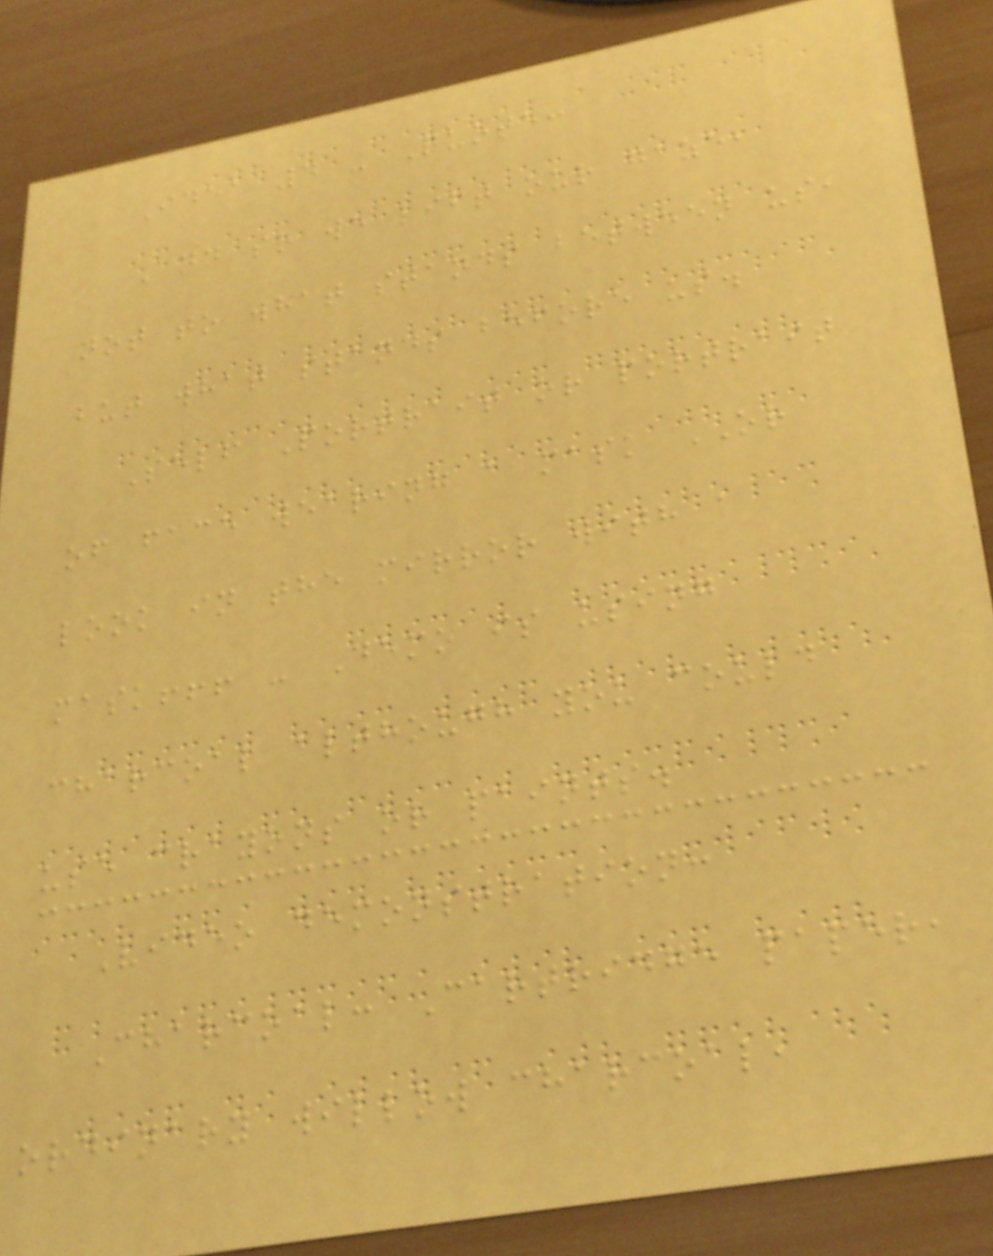Idea 4 - Quote:
And so we lift our gaze,
not to what stands between us,
but what stands before us.
Self Portrait or portrait
of face wearing a mask OR
look in the mirror with a
mask!!! - Demo is using
charcoal although you could
use crayons or paints.
Video demonstration:
Charcoal: Cartridge paper,
ordinary willow charcoal,
